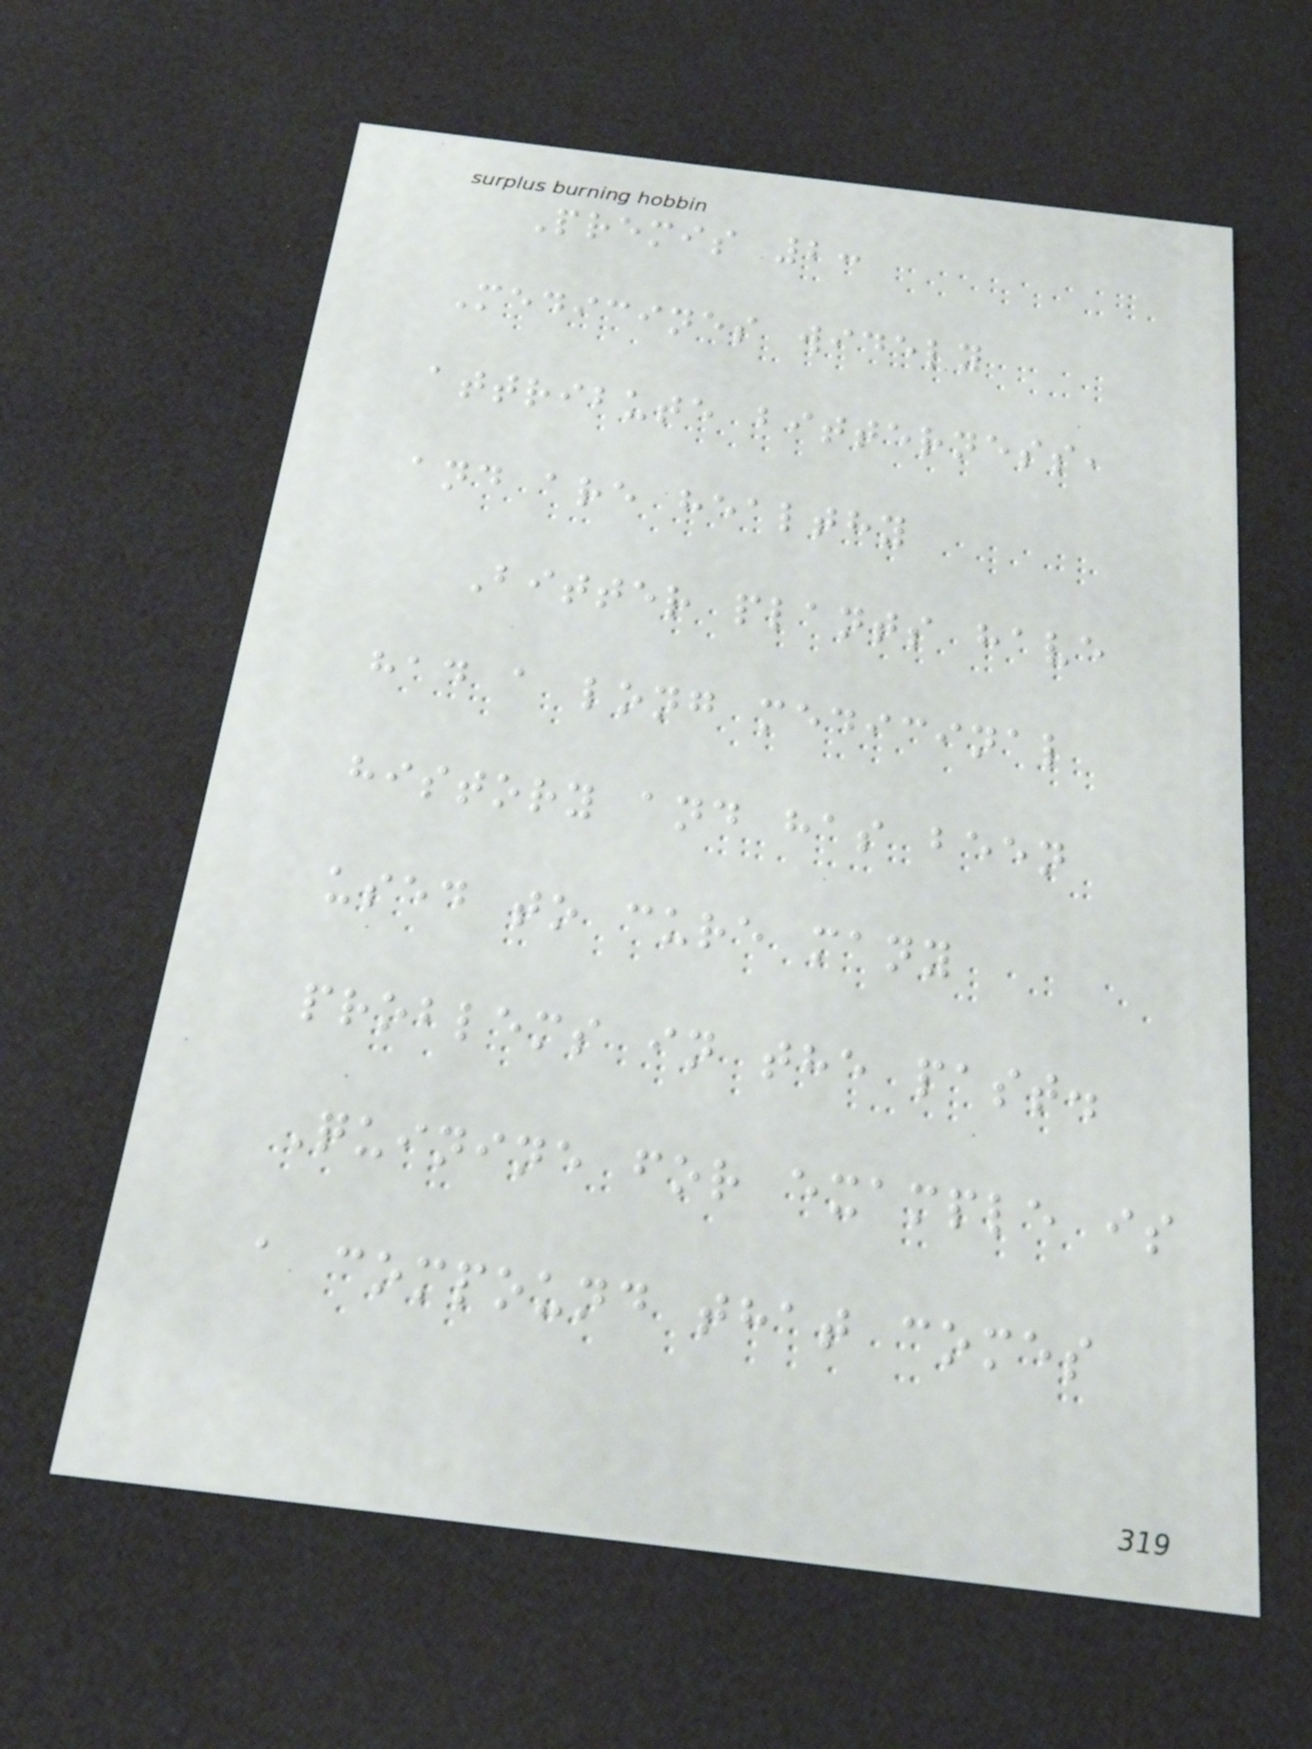Premis 2:
Medicines widely
attribute bitterness,
and are healthy
Bitter plants have
had a long medicinal
history and has been
used to cure many
problems in the past.
Quinine for example is
a compound that comes
